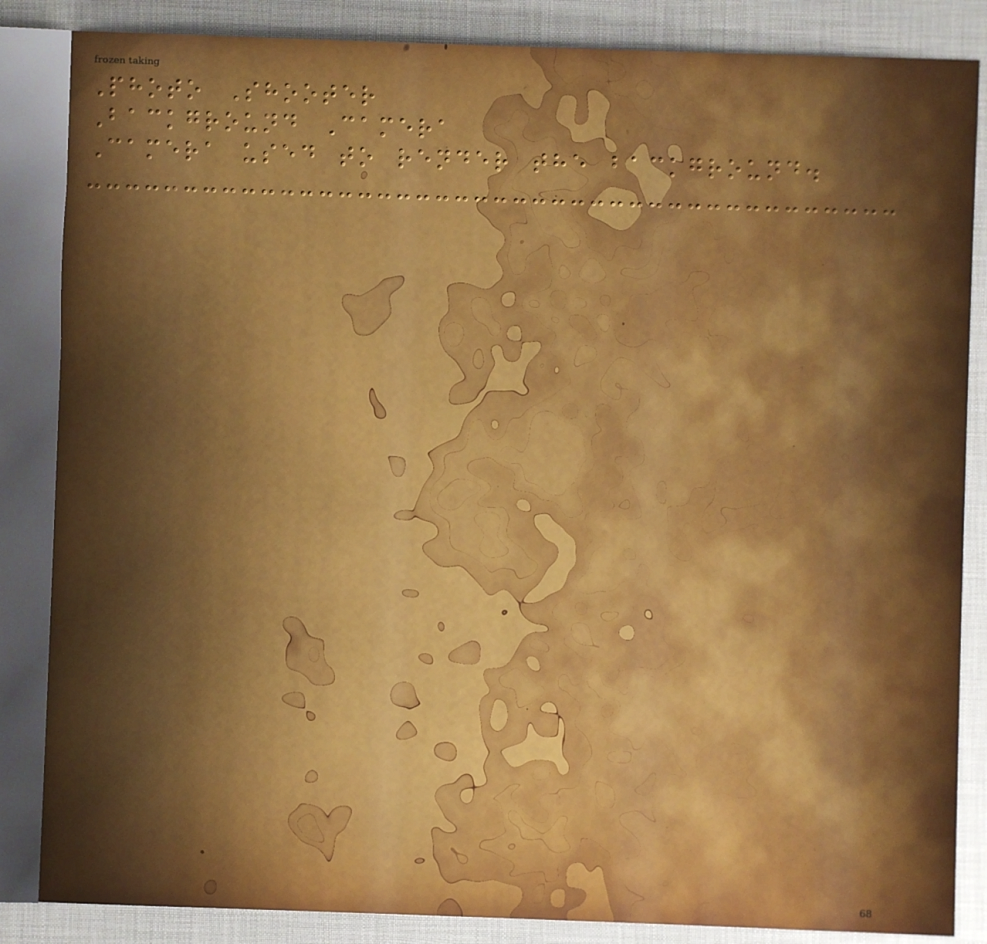Photo Shooter
Background Camera
Camera used to render the background.
